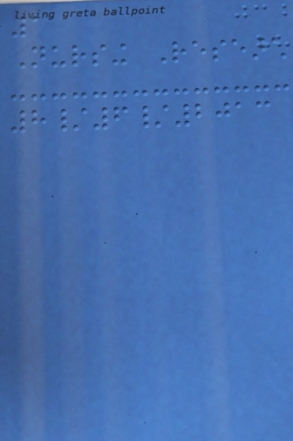1
Nursing Research
8/6/2013
